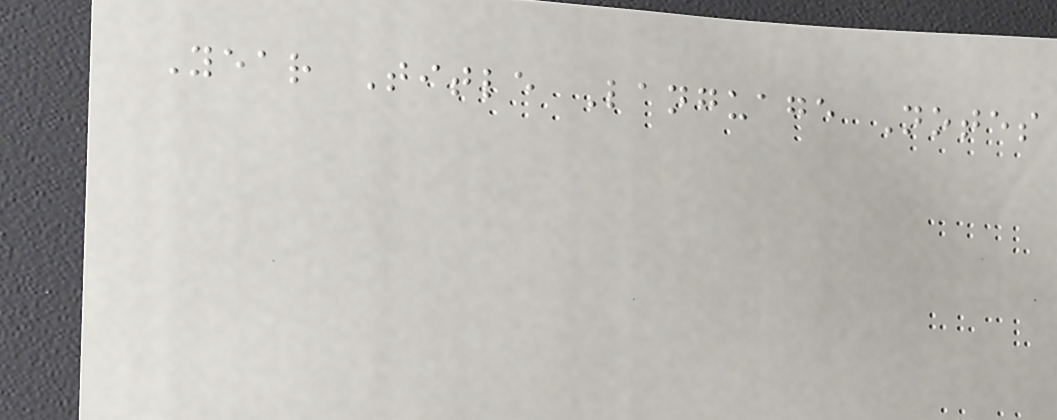Year Title Language Notes
